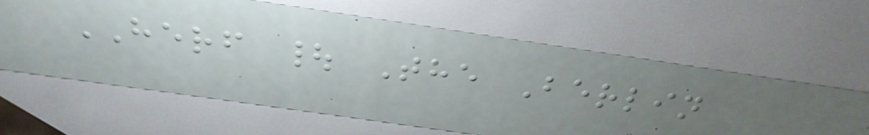HERF | The Berlin
